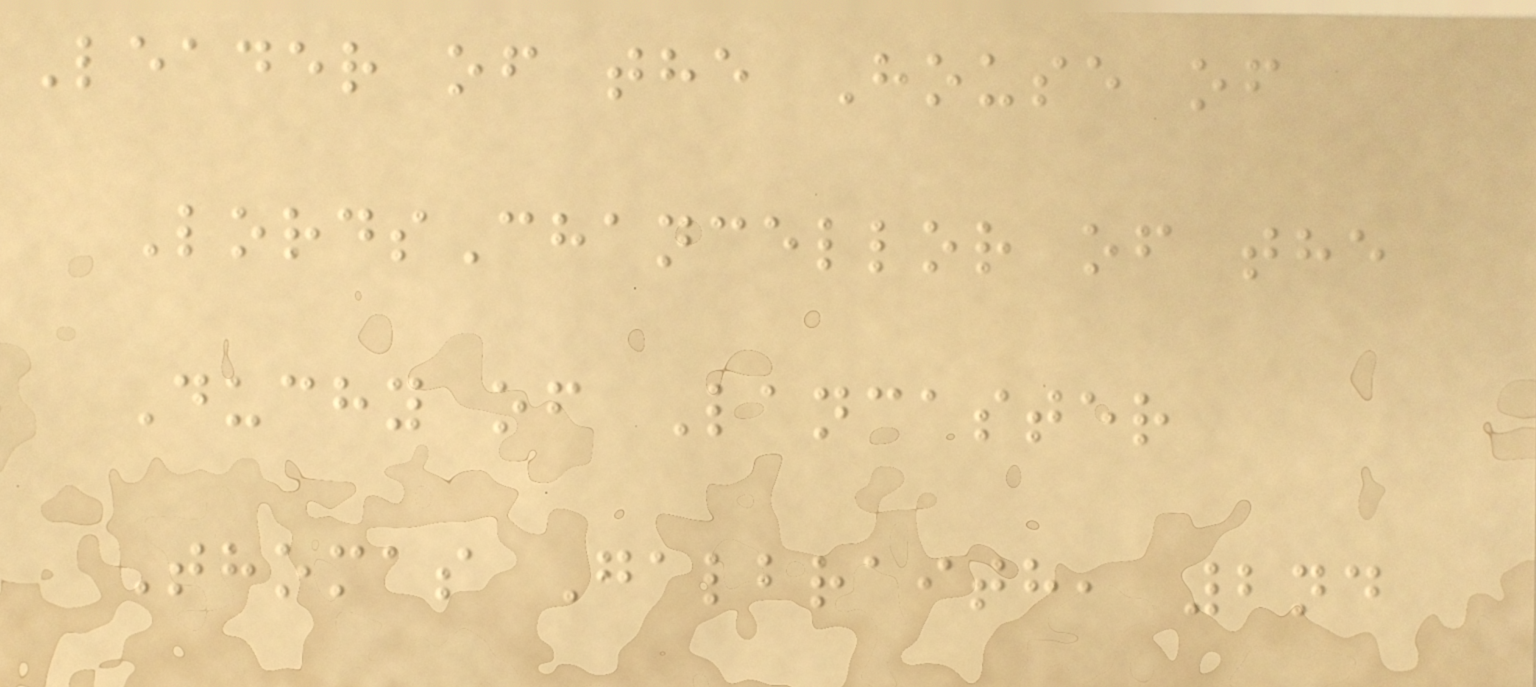Leader of the House of
LordsChancellor of the
Duchy of Lancaster
Thomas Galbraith, 2nd
